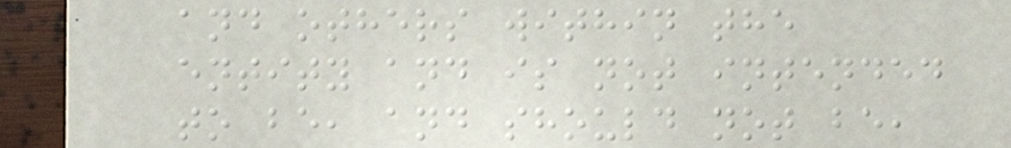and others within the
entity and is not intended
to be, and should not be,
